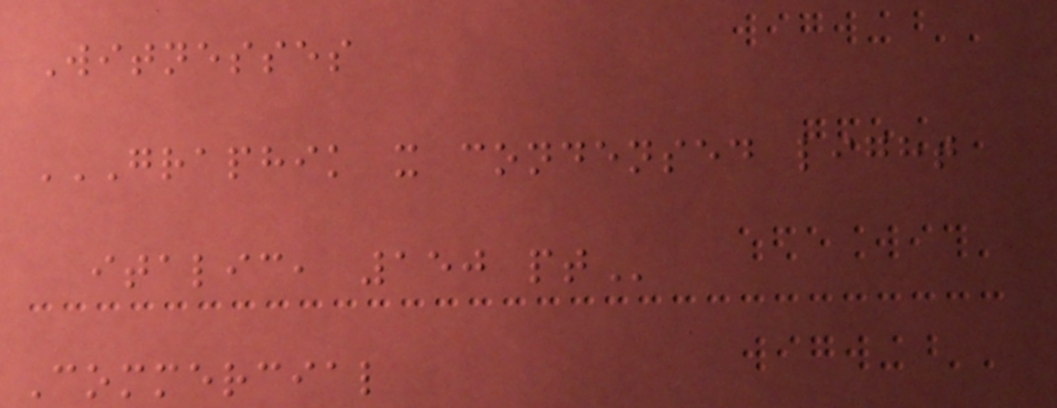Witnesses
GRAPHIK X CONDENSED LIGHT
ITALIC, 150 PT
Commercial
